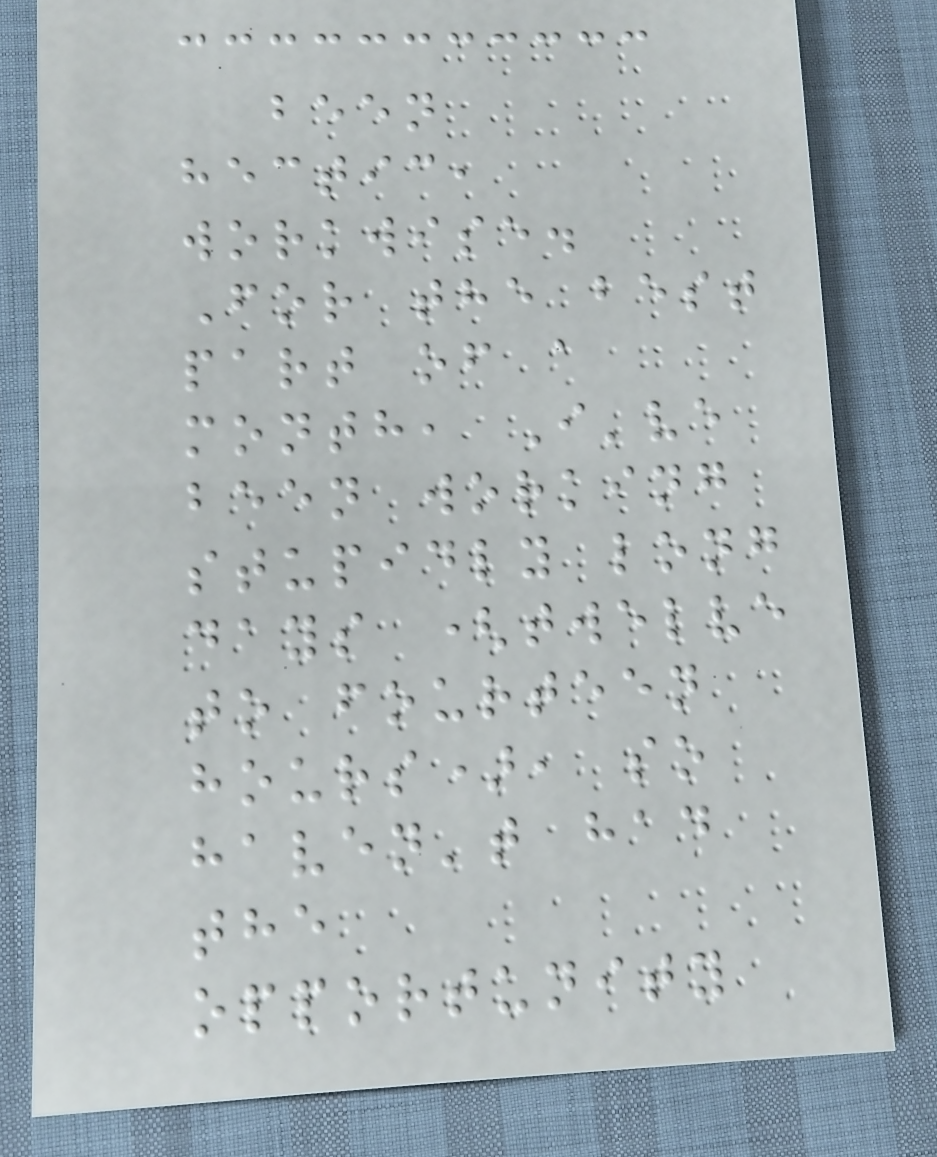been
hectic,
workwise.
For the best
part of a
month, I've
been working
stupidly long
days (twelve
to fourteen
hours), so
haven't had
the
opportunity
